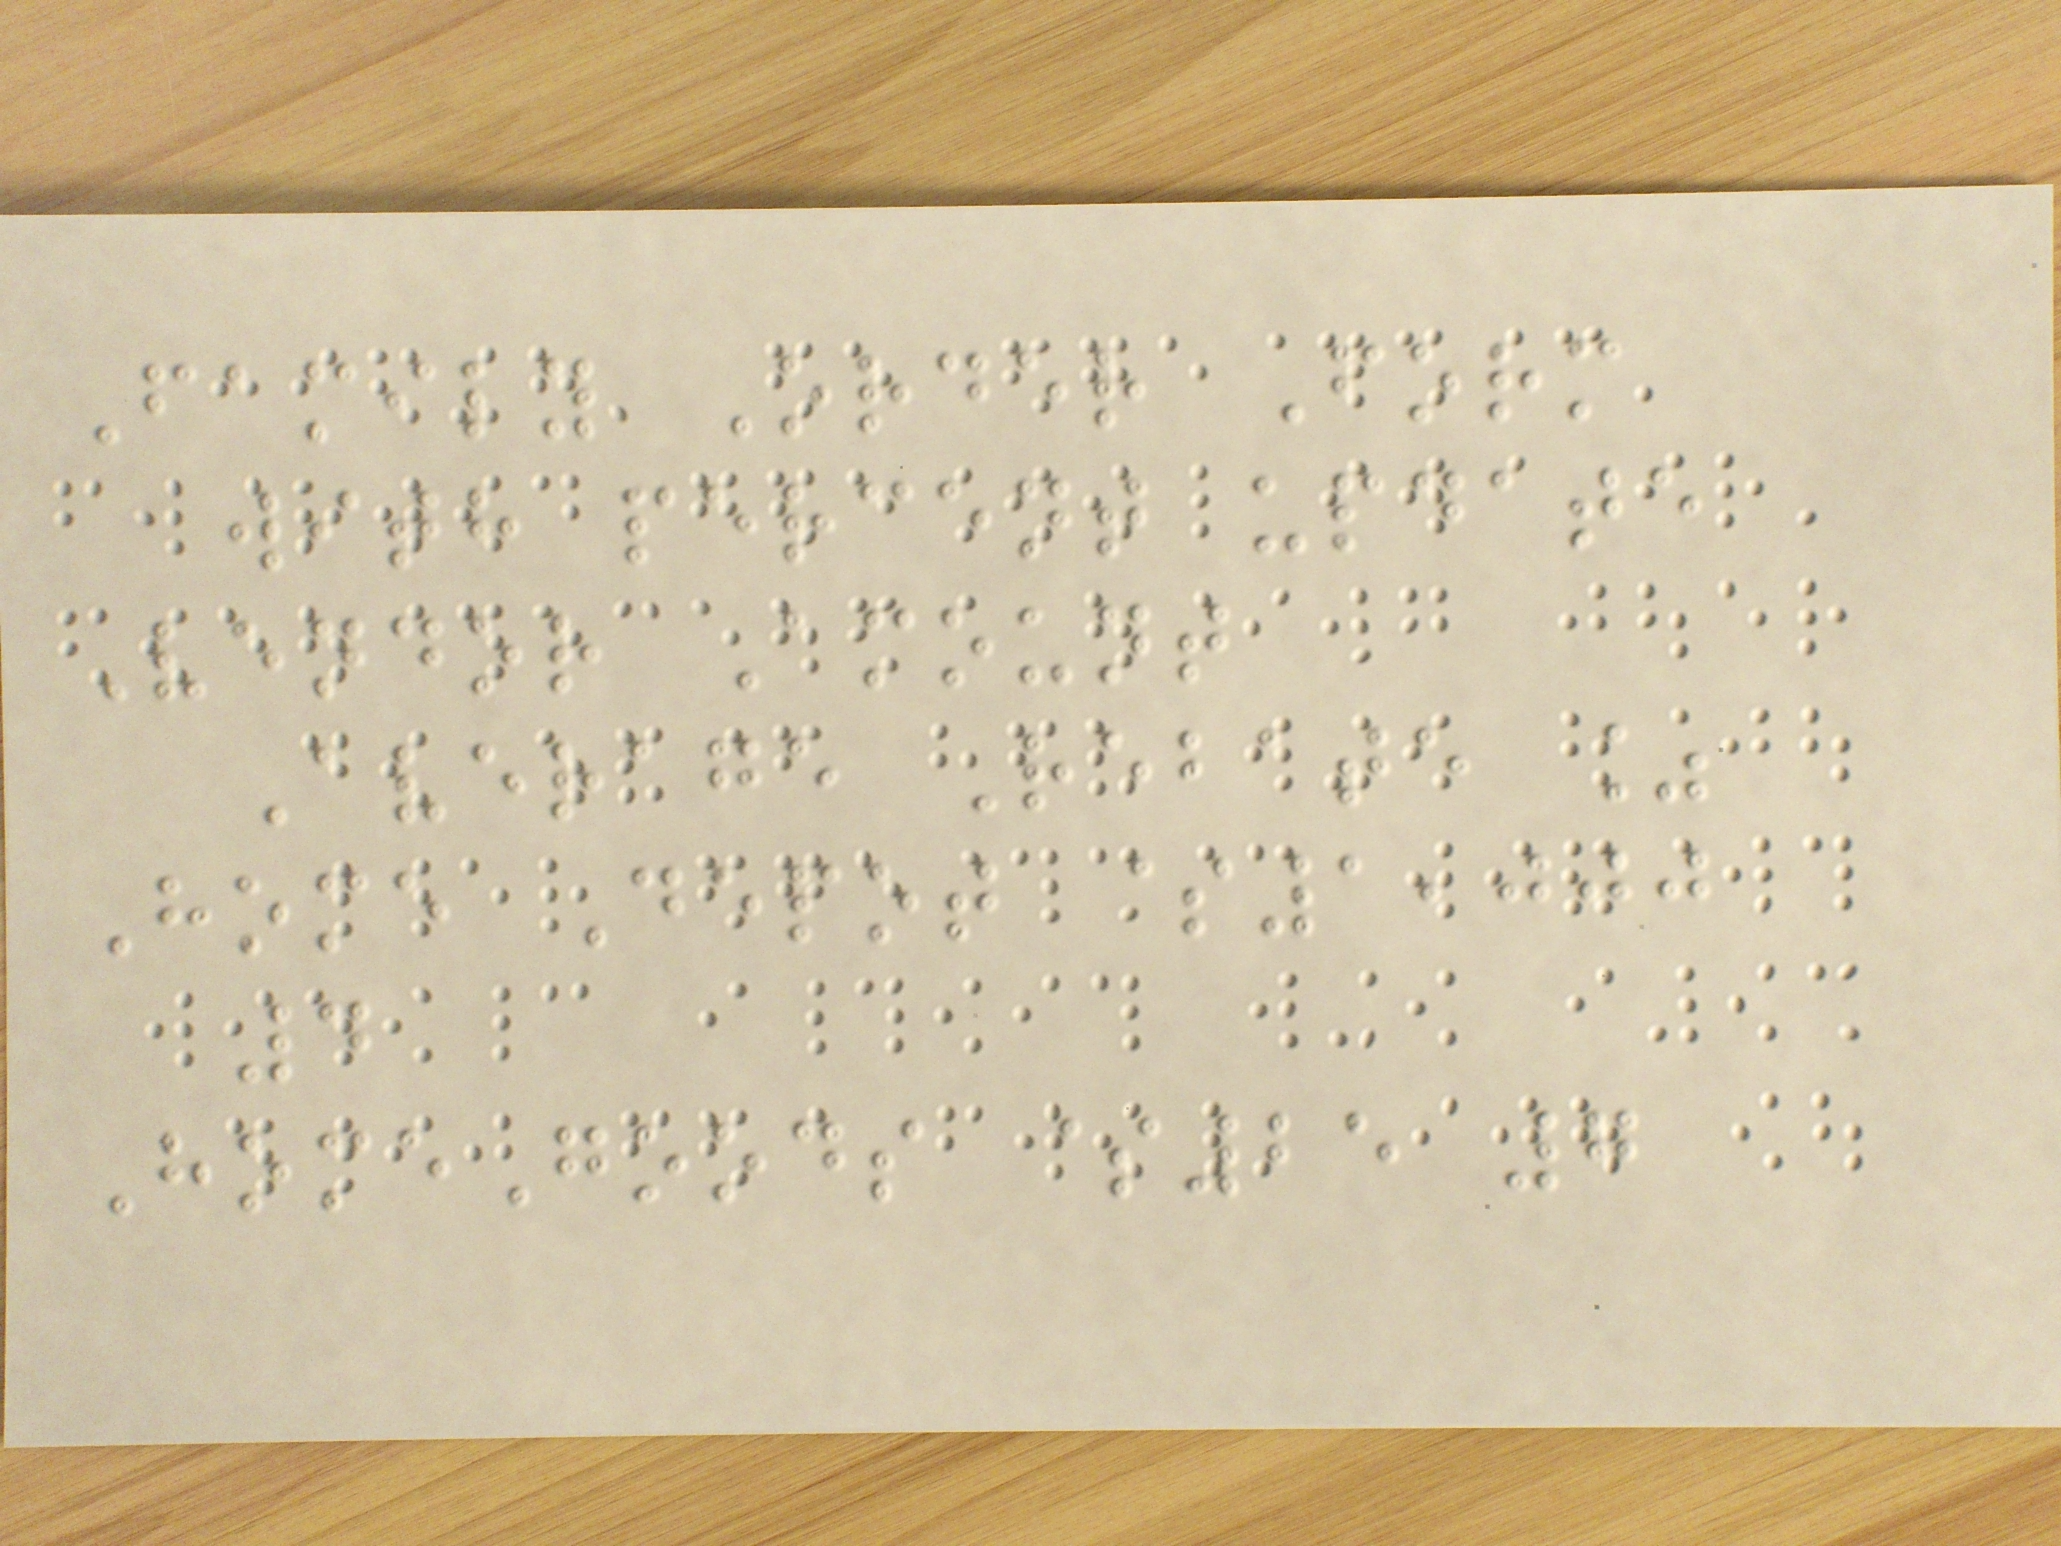Family Order Form
with percent update
Vendor Amount
Average Rebate %
Home Depot $1,000
4
HomeGoods $25 7
